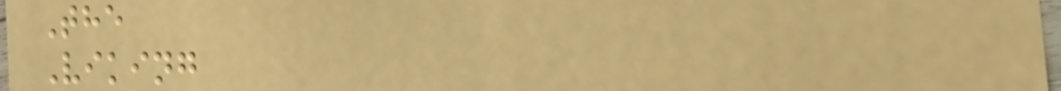The
Viking
